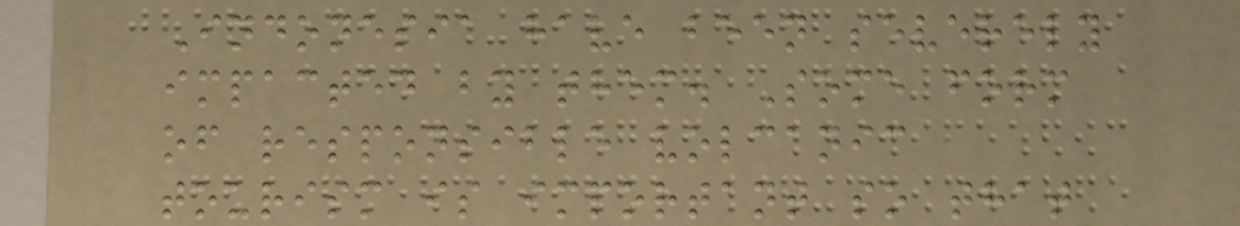Indonesia have been severely
impacted by them. Some form
of responsible volcanic
tourism is important so that
